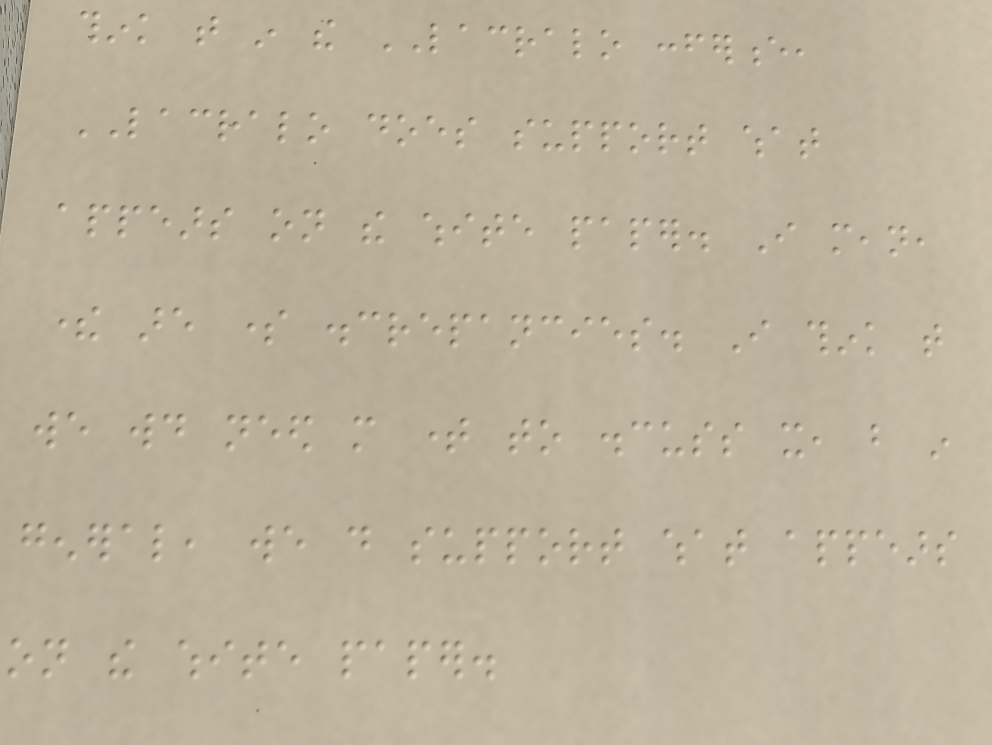think that in the LACRALO conference,
LACRALO does support what
appears on the white paper. I mean,
there are some discrepancies. I think that
we would need more time to discuss it, but in
general, we do support what appears
on the white paper.
